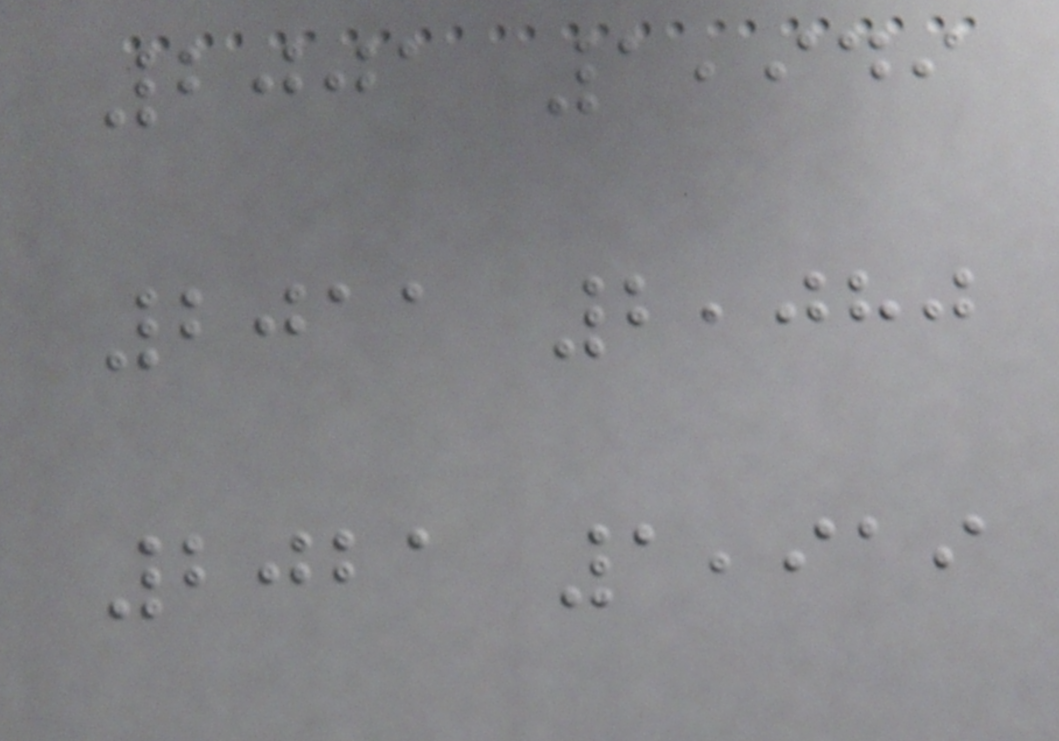2001 1,949
2011 2,080
2021 1,919
